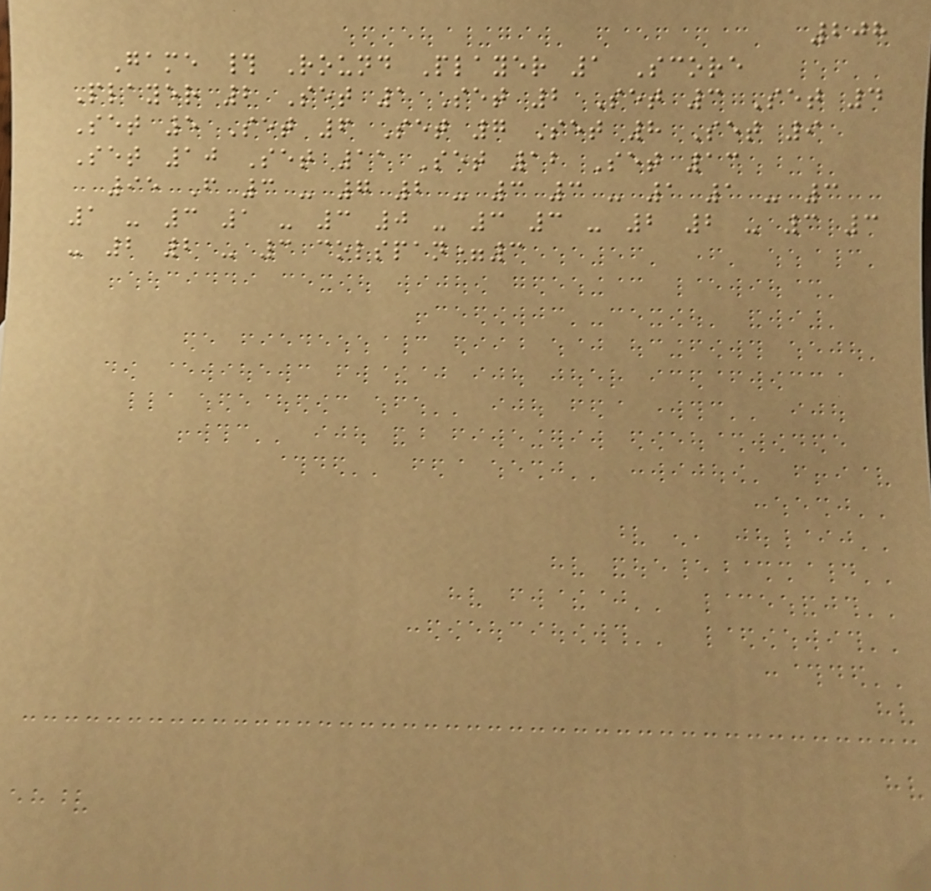208
Game # Round Player 1 Score
Player 2 Set 1 Set 2 Set 3 Set 4
Set 5 Set 6 Set 7 Set 8 Set 9
Set 10 Set 11 Set 12 Set 13
95 F 3 - 7 2 - 3 3 - 1 1 - 3
1 - 3 1 - 3 0 - 3 3 - 2 2 - 3 3
- 2 2 - 3 colspan=3
